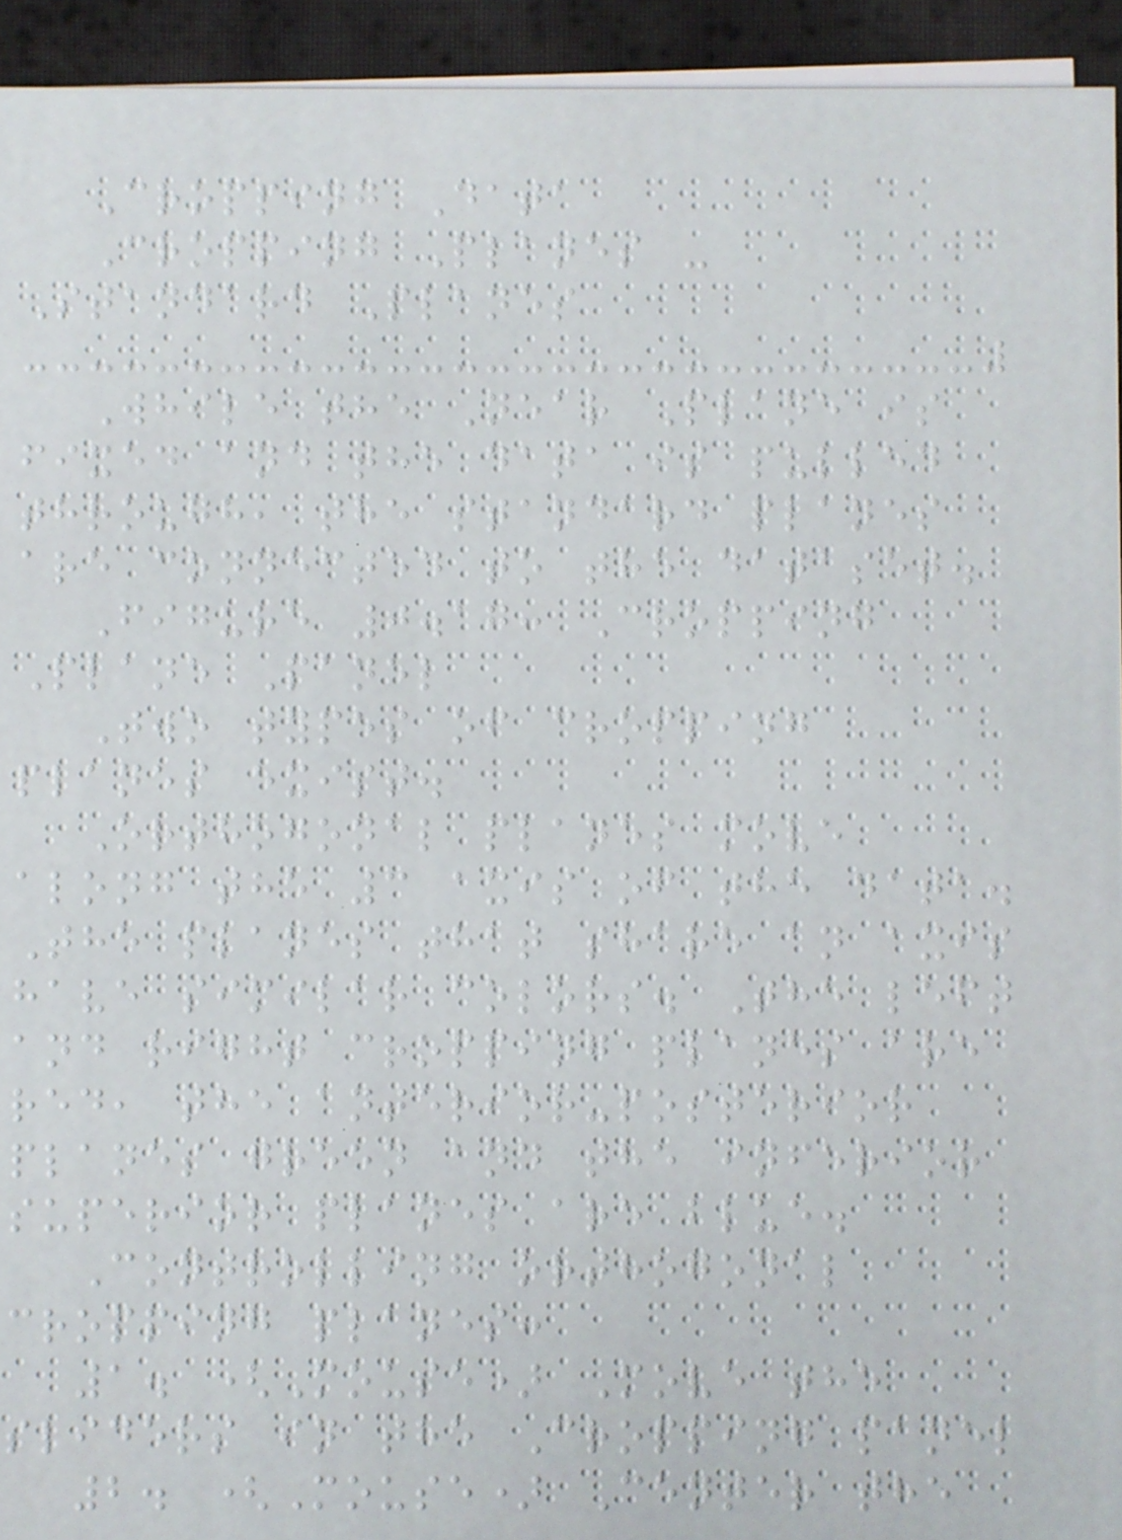Cropping Data
Cropping Planes -
Standard Planes
While the Near Plane is
fixed and the data is pulled
through, the standard planes
are connected to the dataset.
Figure 0.17: Cropping
Plane Panel
Two types of cropping
planes exist.
Orthogonal planes move
along the 3 axis of the data.
The planes that share an axis
have similar colors. The left
and right cropping planes are
red, the anterior-posterior
planes green and the inferior
superior planes are blue.
Controlling orthogonal
cropping planes:
1. (Mouse) Move the
sliders in the Cropping panel
2. (Mouse) Center the
